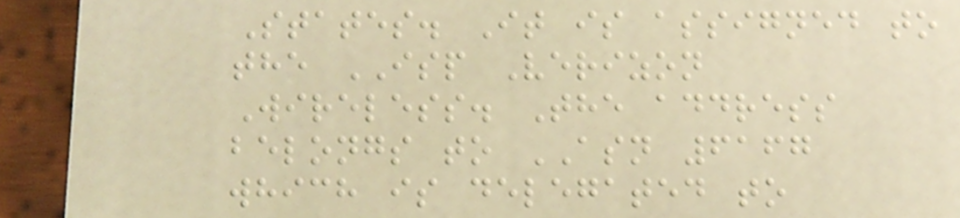States. It is assigned to
the ISP Verizon
Wireless. The address
belongs to ASN 6167
which is delegated to
